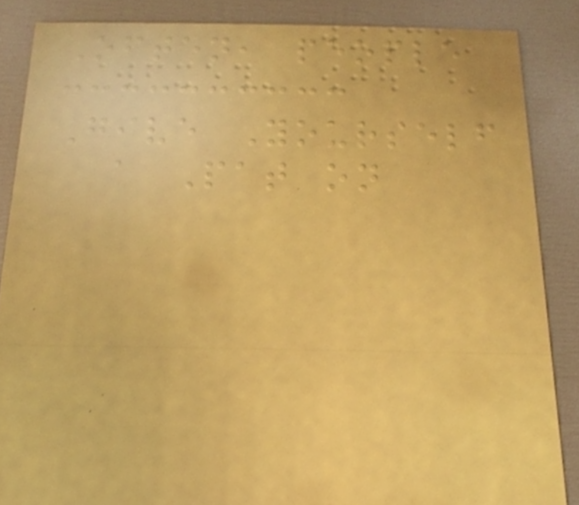Often, people
Give Yourself
a Pat on
